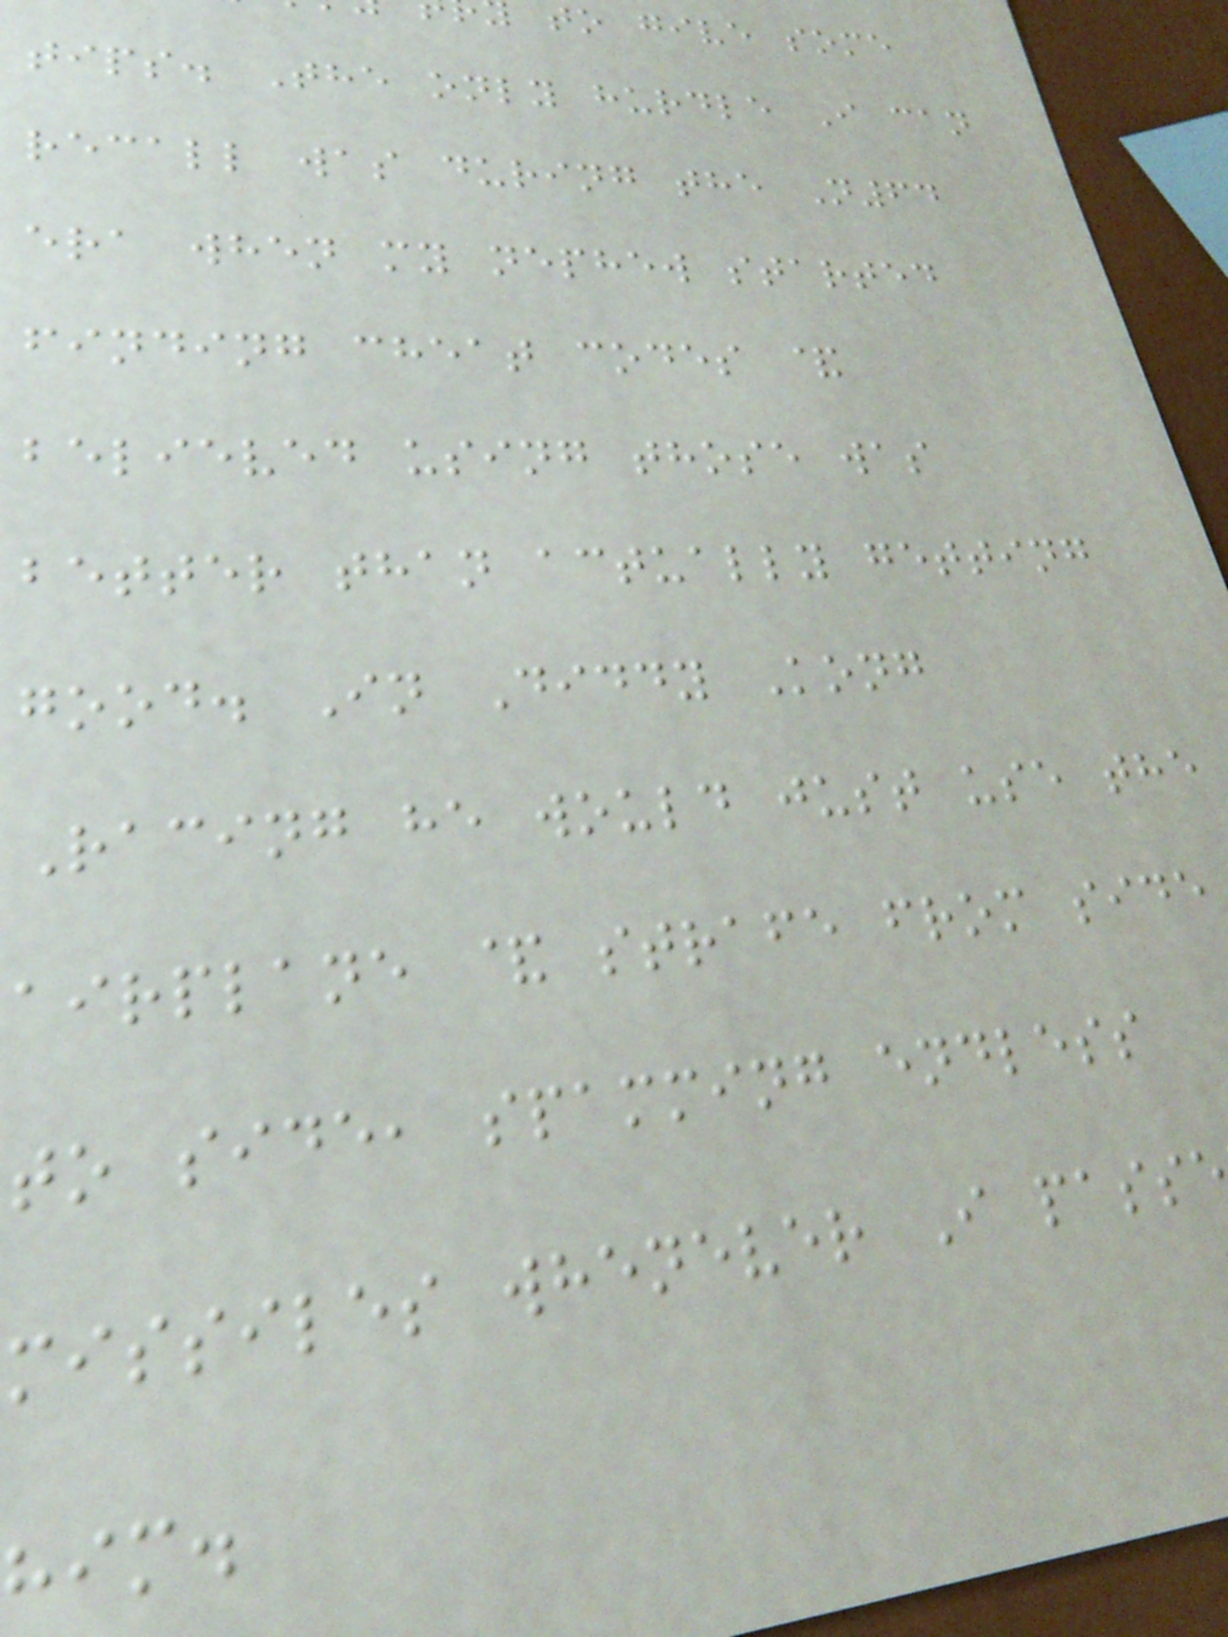to give some
tips. The only hurdle I can
recall was during the N64
era when my nephew started
finding cheat codes &
believed using those was
better than actually getting
good. In Diddy Kong
Racing he would just use the
airplane & strafe from side
to side, spamming endless
missiles whenever I pass
him.
